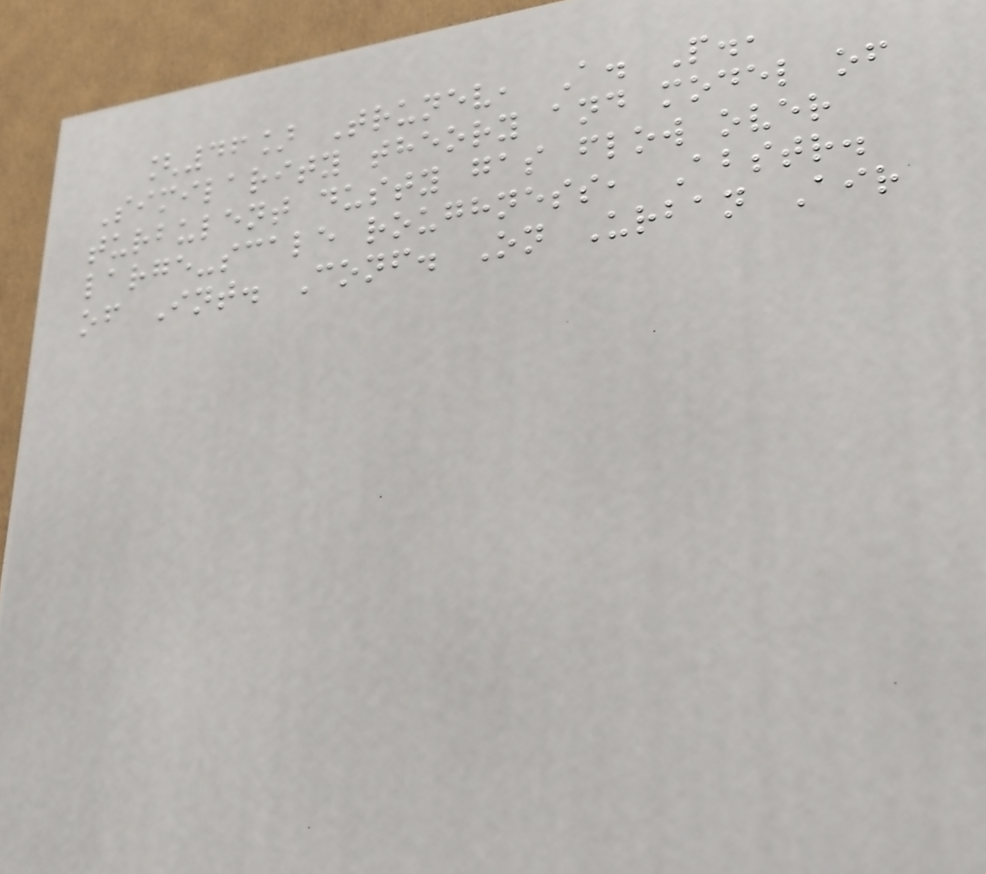[46] Trunev, A. P.,
Similarity theory and model of
turbulent dusty gas flow over
large-scale roughness, Abstr.
of Int. Conf. On Urban Air
